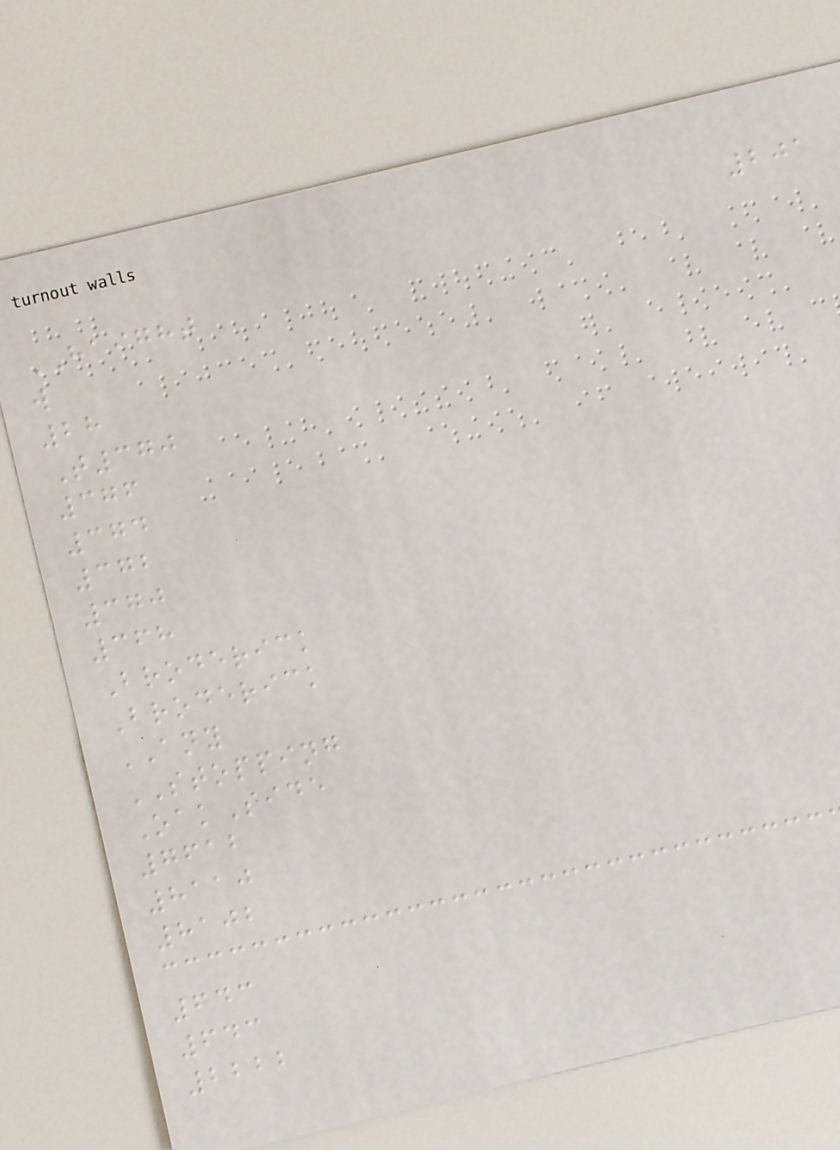201
HAIGHT
w
28
T370
376
374
372
370
368
Broderick
Broderick
ANY
STOPPING
OakSide
7612
8110
8102
643
643
2222
